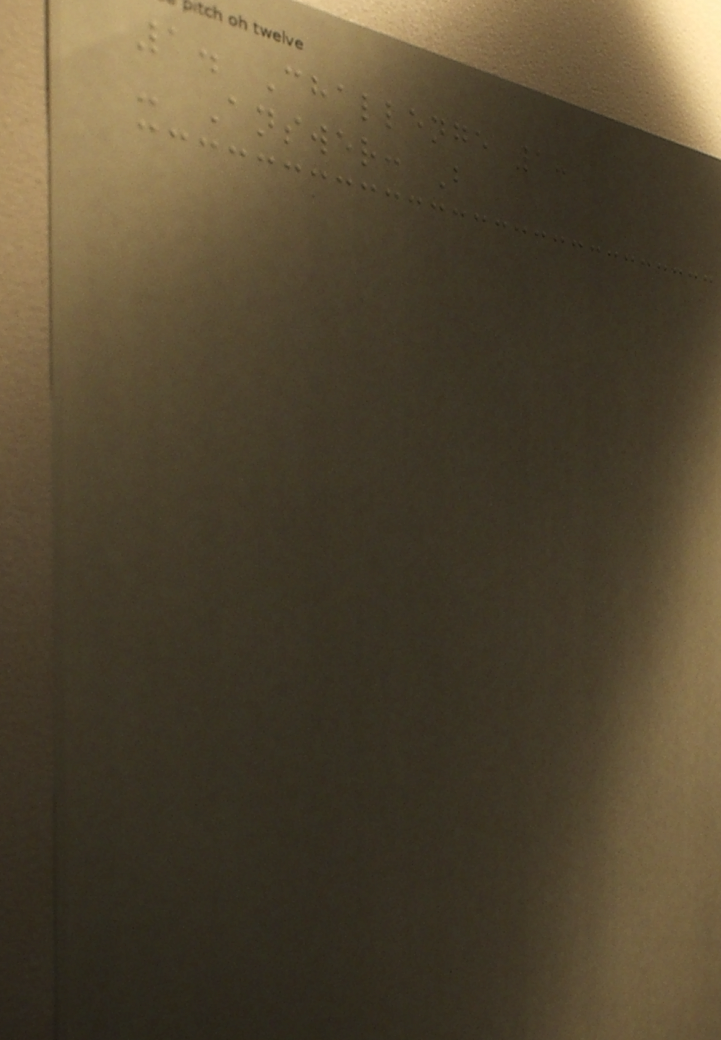1. Challenge 1:
- Answer: B
